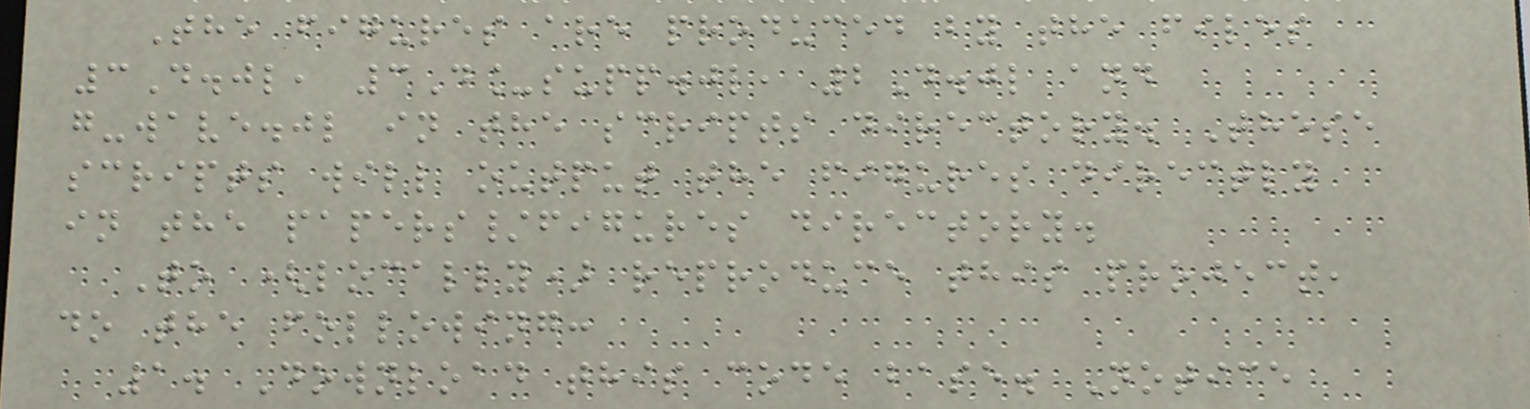The figures are produced by the files
3D.jl, 3D_supp.jl, 2D.jl and
g-wave.jl in the scripts directory. These
scripts will output the figures directly
in the papers/figures directory.
To (locally) reproduce this project,
do the following:
1. Download this code base. Notice
